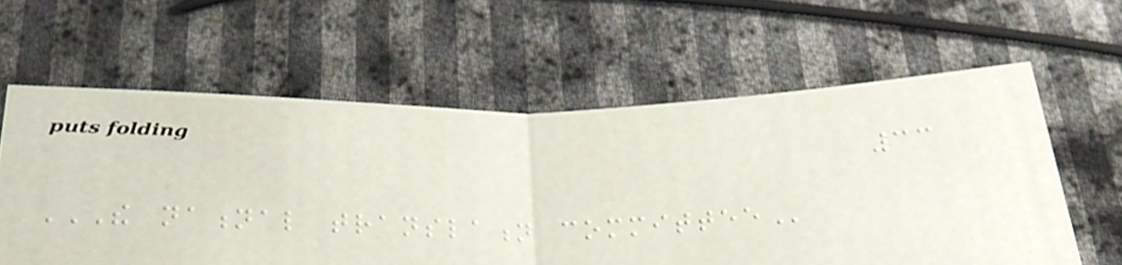33
THE NATIONAL TRANSLATION COMMITTEE
